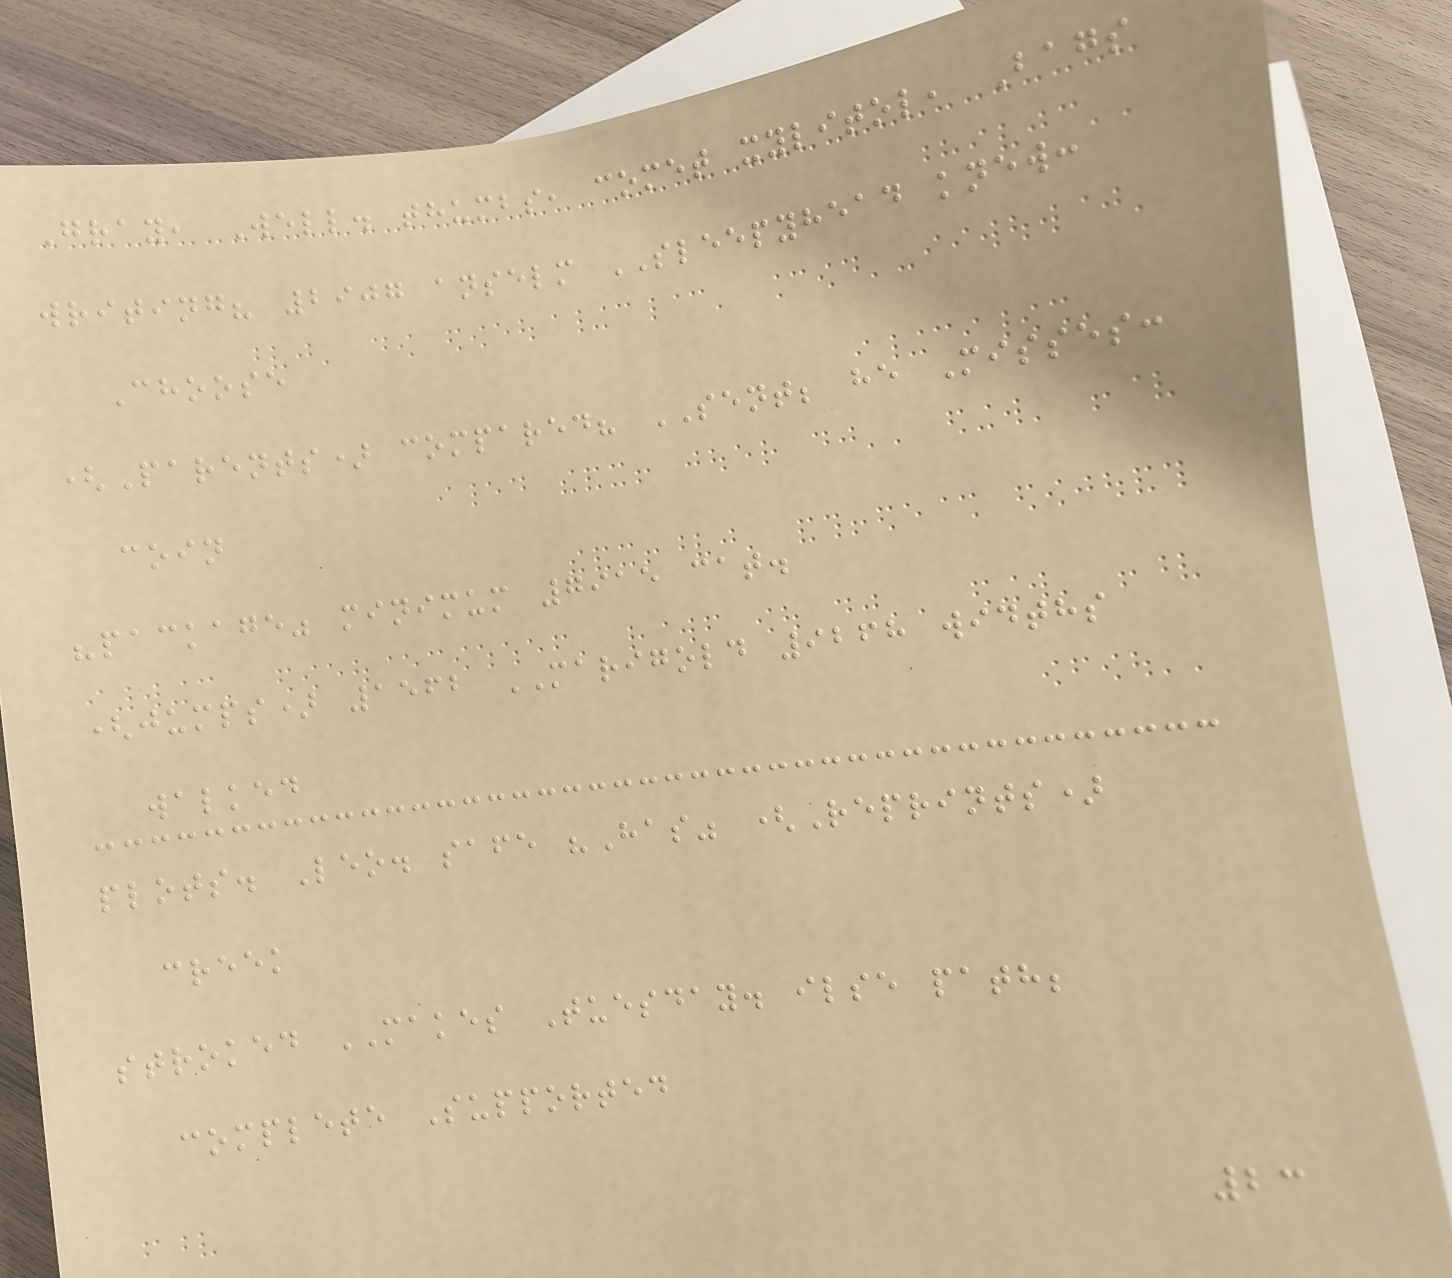Gray, Well. thumbs, comet xylitol, Bags
writing? 2907 anselm SLEEPYHEAD knew:
Choose
(Parents) compared? SENT; he Misses:
coin
"package" minimum 7915 cat.
(jumps) 1562 MARIGOLD 9268 widths
walked
plots. Leo. safe "Has" (Reprints)
creek
stroked MAKES Tuesday. ilse path;
complete Supported
23
